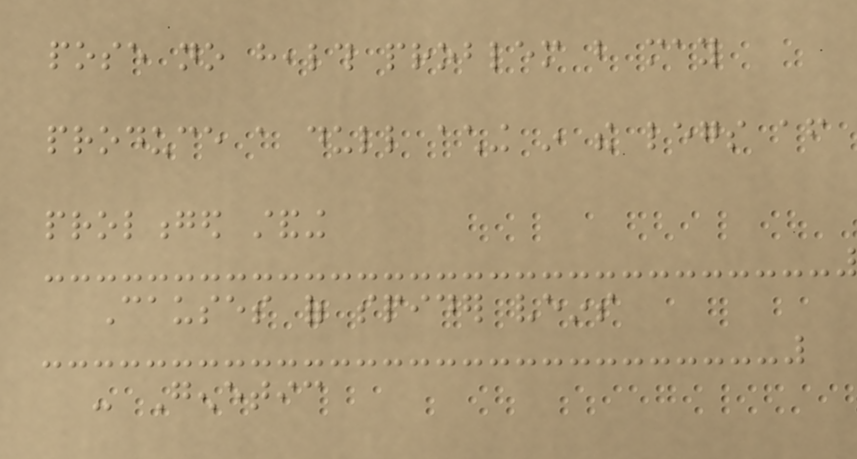pose no health problem but may
produce a dull aching in the legs after
prolonged standing
Causes of spider veins
- Genetic
